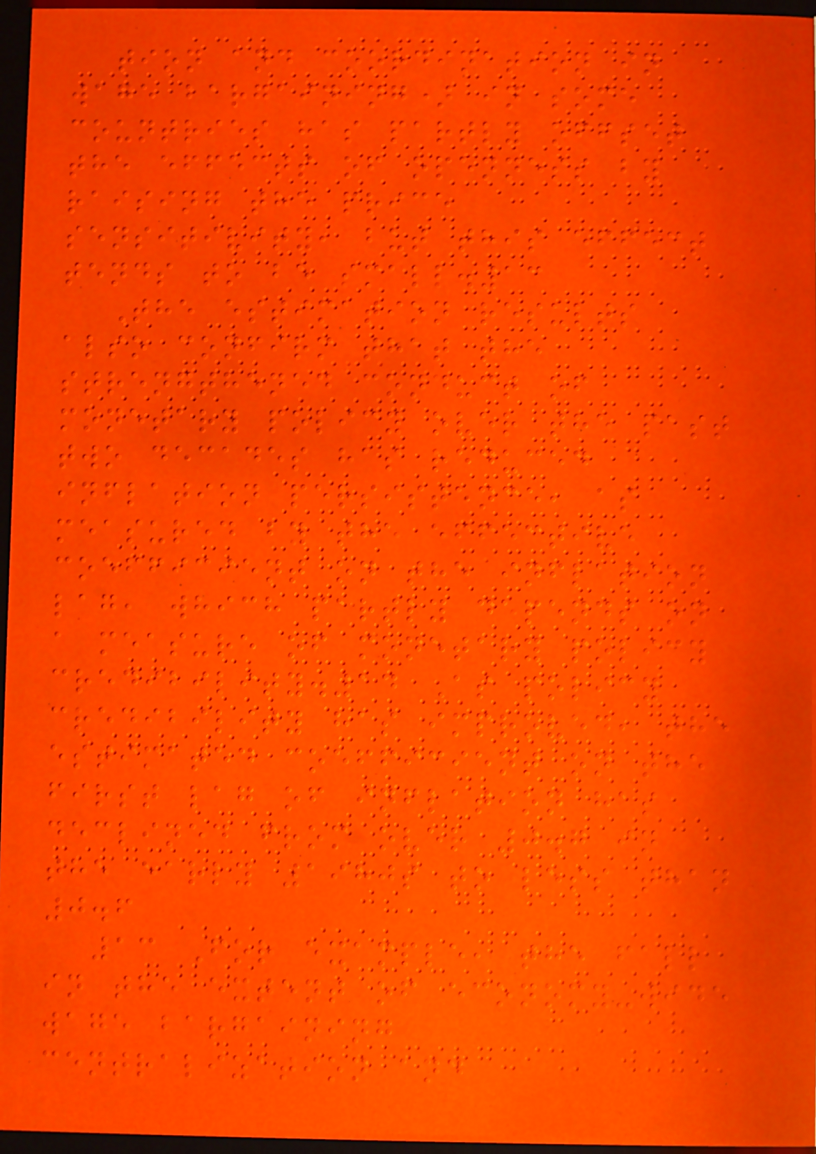tion and coordination in
wage bargaining) in some
countries has partly offset
the effects of openness by
raising the price
sensitivity, but this effect
tends to be small.13
The estimation results
also confirm that the
strengthened conduct of
monetary policy over the past
two decades has reduced
inflation persistence, as
measured by the effective
coefficient on the inflation
lag, which partly depends on
a measure of monetary policy
credibility.14 As policy
credibility has improved, the
estimated coefficient on the
first lag of inflation has
declined from over 0.7 in
the early 1980s to less than
0.6
13 For example, the fall
in the extent of economy-wide
wage bargaining
centralization and
